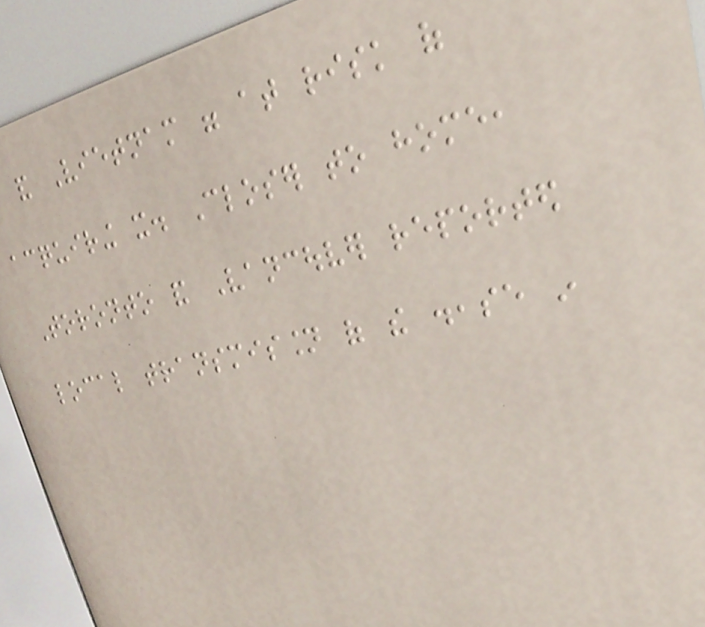and Vietnam were at risk of
acquiring it. Closer to home,
Toronto and Vancouver reported
local transmission of the disease in
